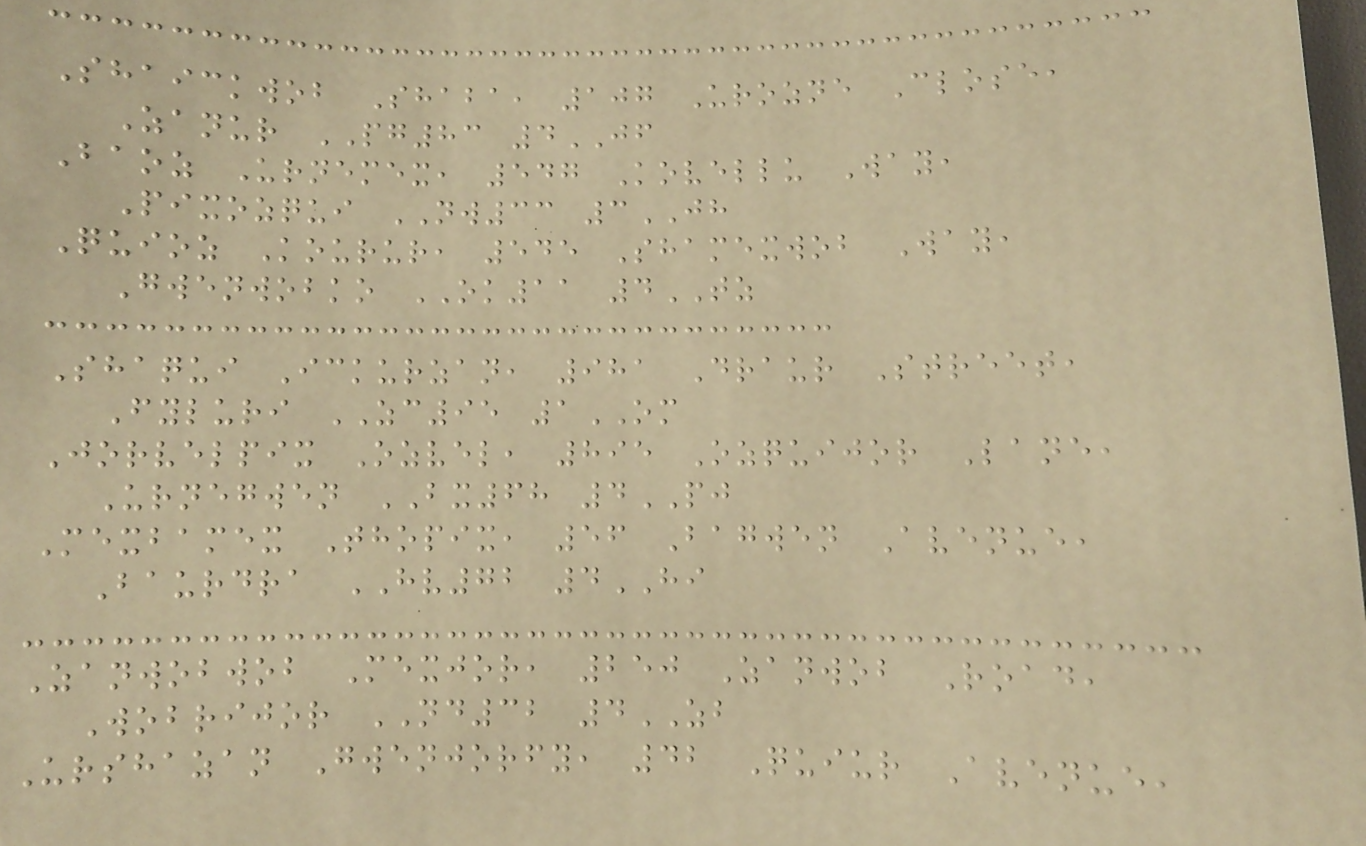Shaickwob Shaba, 107 Urozne Close,
Zanur PG83 4JF
Baoz Urnemex, 547 Kovellu Way,
Pixozqui NW33 3JH
Quioz Kourur, 545 Shamexwob Way,
Gwenwobko OK11 4TZ
Shaqui Ickurzan, 981 Draur Street,
Fyluri ZC95 1OM
Jorvelpix Ozvel, 895 Ozquijor Lane,
Urnegwen BX68 4PJ
Mexbamex Thopix, 56 Bagwen Avenue,
Baurdra HV72 4HI
Zanwobwob Mexjor, 250 Zanwob Road,
Wobrijor ND32 4ZB
Urshazan Gwenjorfy, 42 Quiur Avenue,
